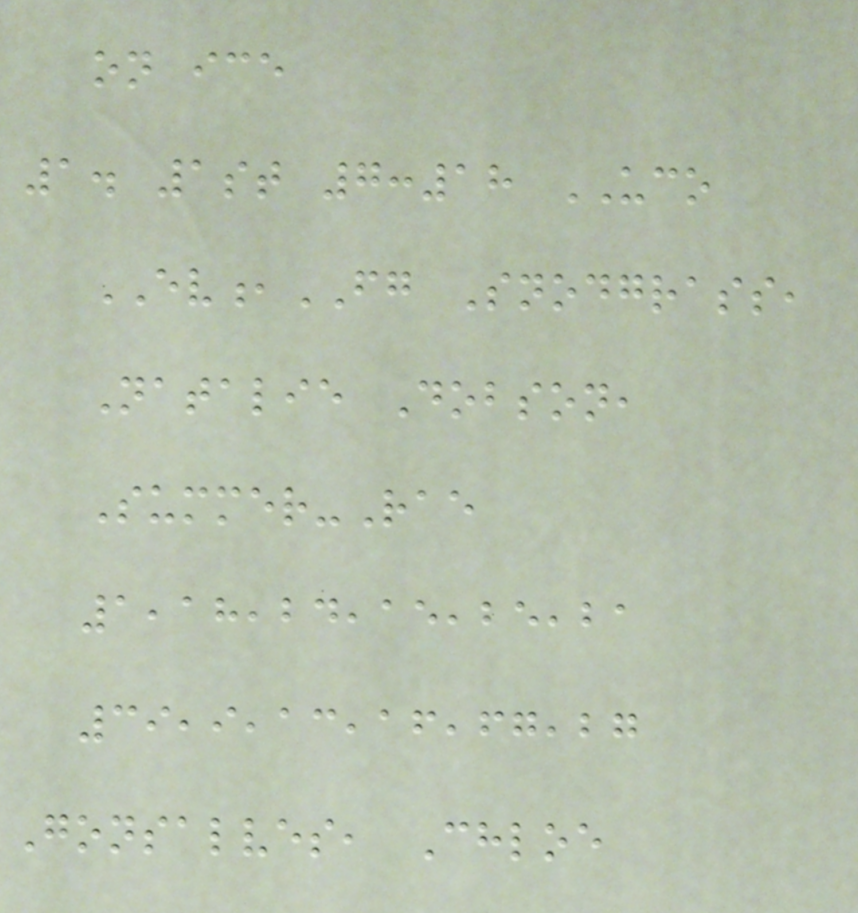on ice
1. 1st 7:18 UCO
EV,FG Snodgrass,
Natalie Dobson,
Summer-Rae
1,18,24,15,25,21
39,9,13,16,67,27
Gonsalves, Chloe
